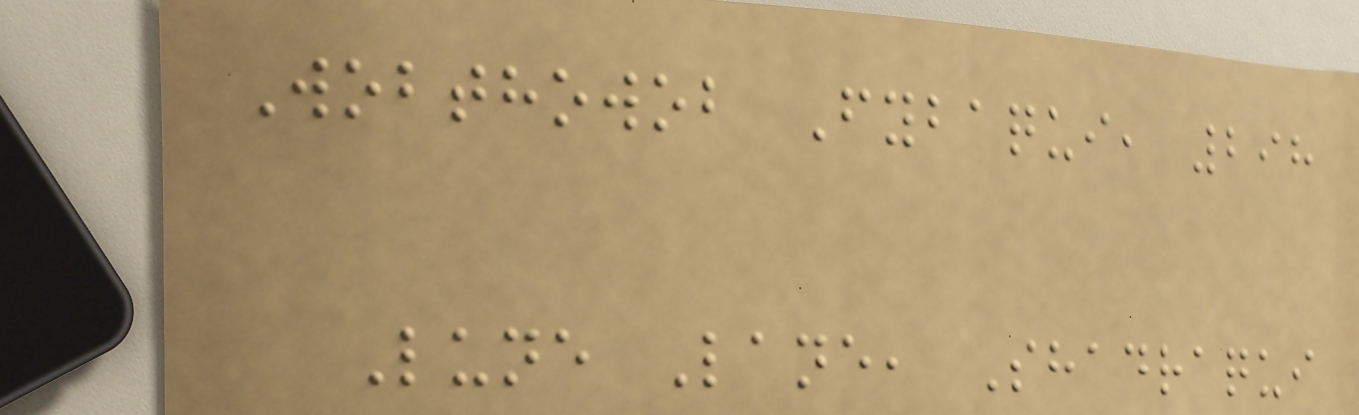Wobthowob Fybaqui, 298
Lune Lane, Shadraqui
